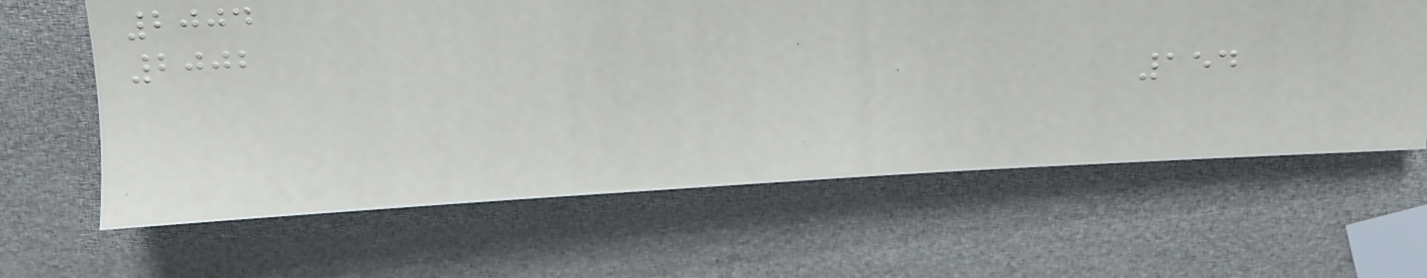2004
2002
154
